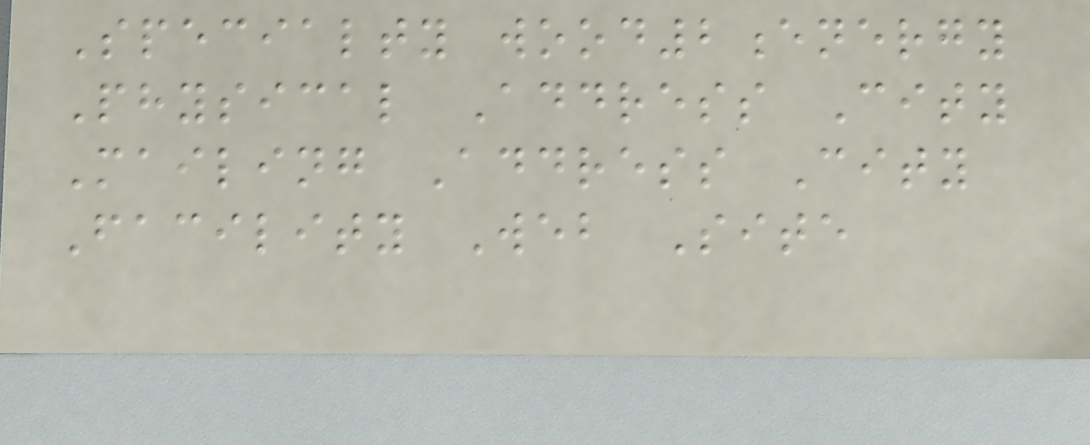Specialty wood2energy
Physical Address City
Mailing Address City
Facility Web Site
